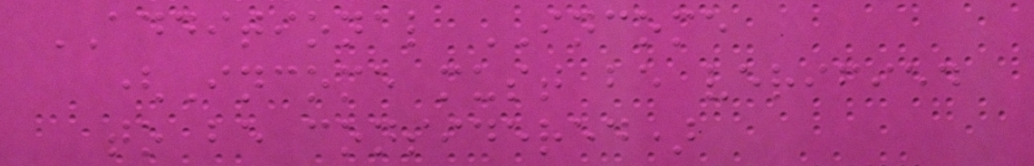ADDITIONAL INCOME
(Income must be verified
to be considered)
